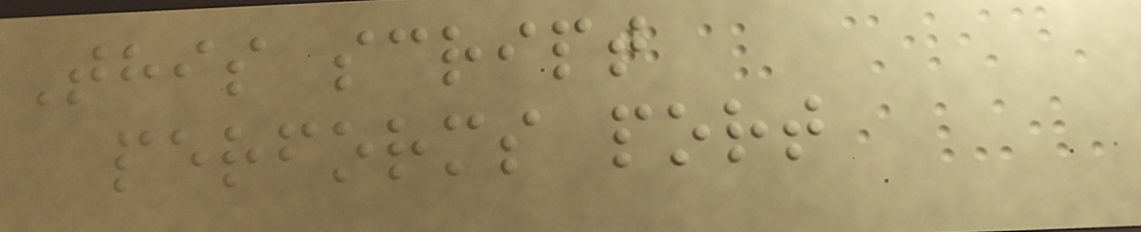This script
performs port
